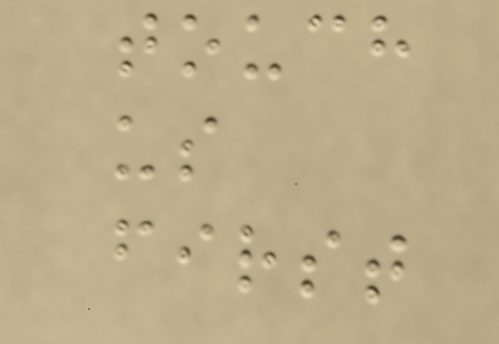touch
us
first
